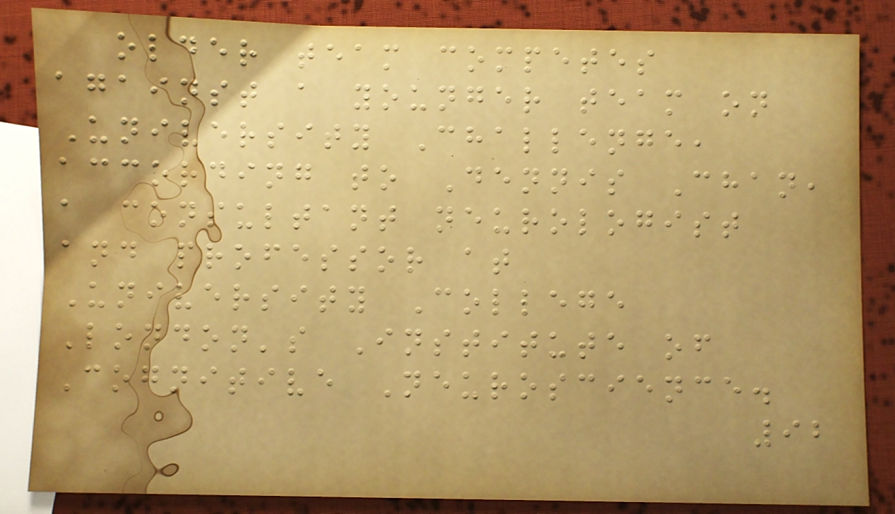older team competes
against a younger team on
University Challenge,
according to Dennis Chan,
a consultant neurologist
and professor at
University College
London's Institute of
Cognitive Neuroscience.
92
